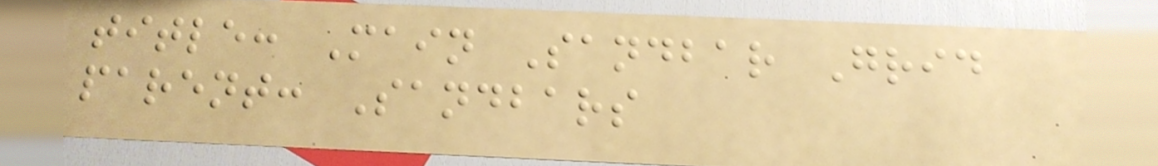title: Main Sandbar Grid
parent: Sandbars
